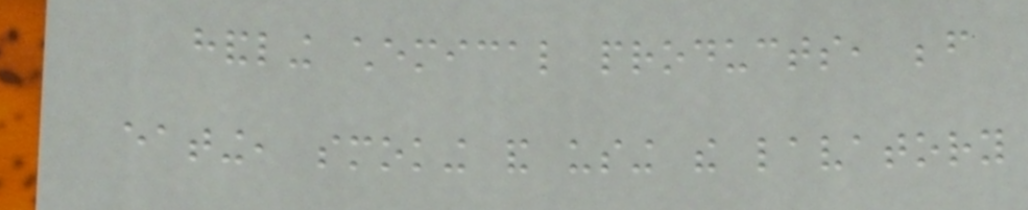handling chemical products, before
eating, smoking and using the lavatory
